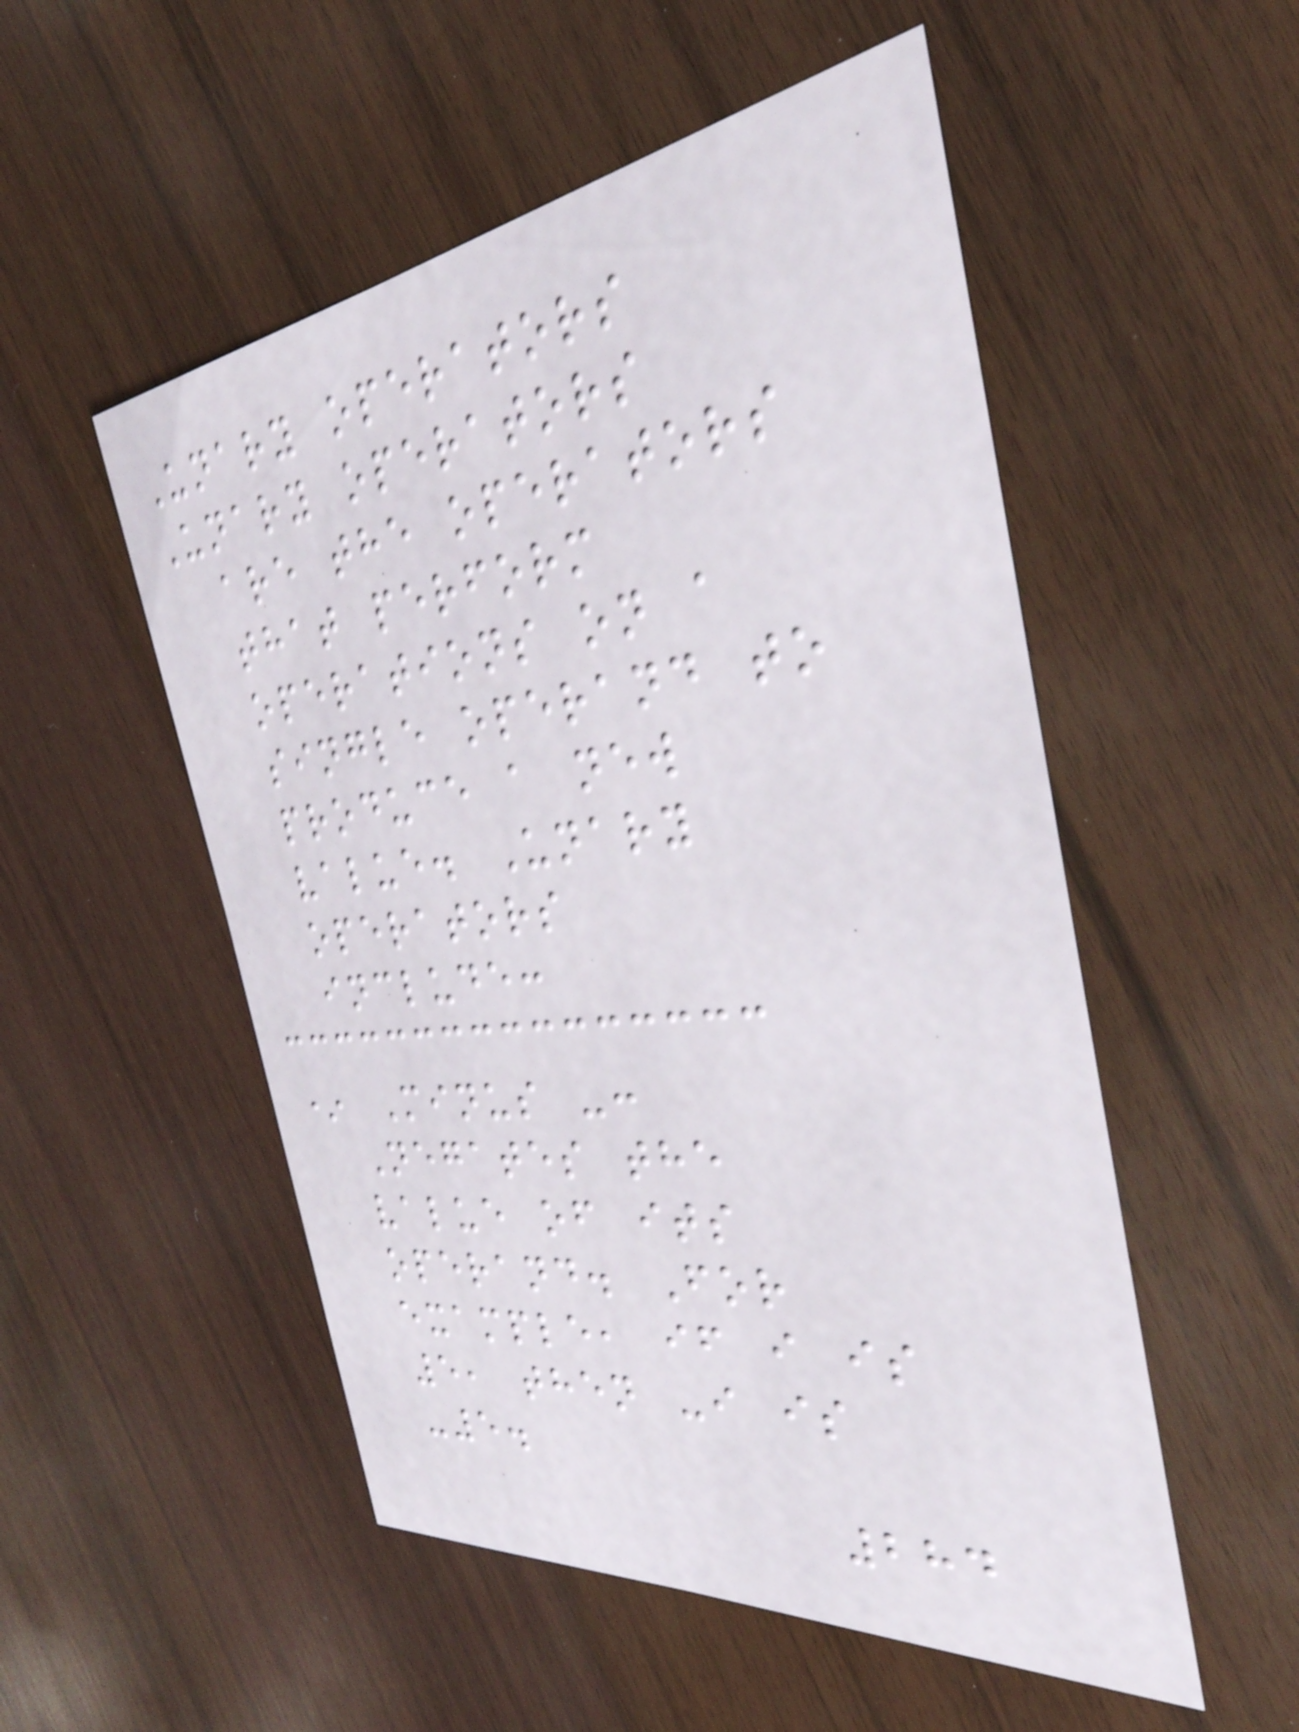Unary operators
Unary operators
are the operators
that perform
operations on a
single operand to
produce a new
value. Unary
operators
include:
* Minus -:
Negates the
value of its
operand. For
example, if i is
5, then -i is
-5.
284
